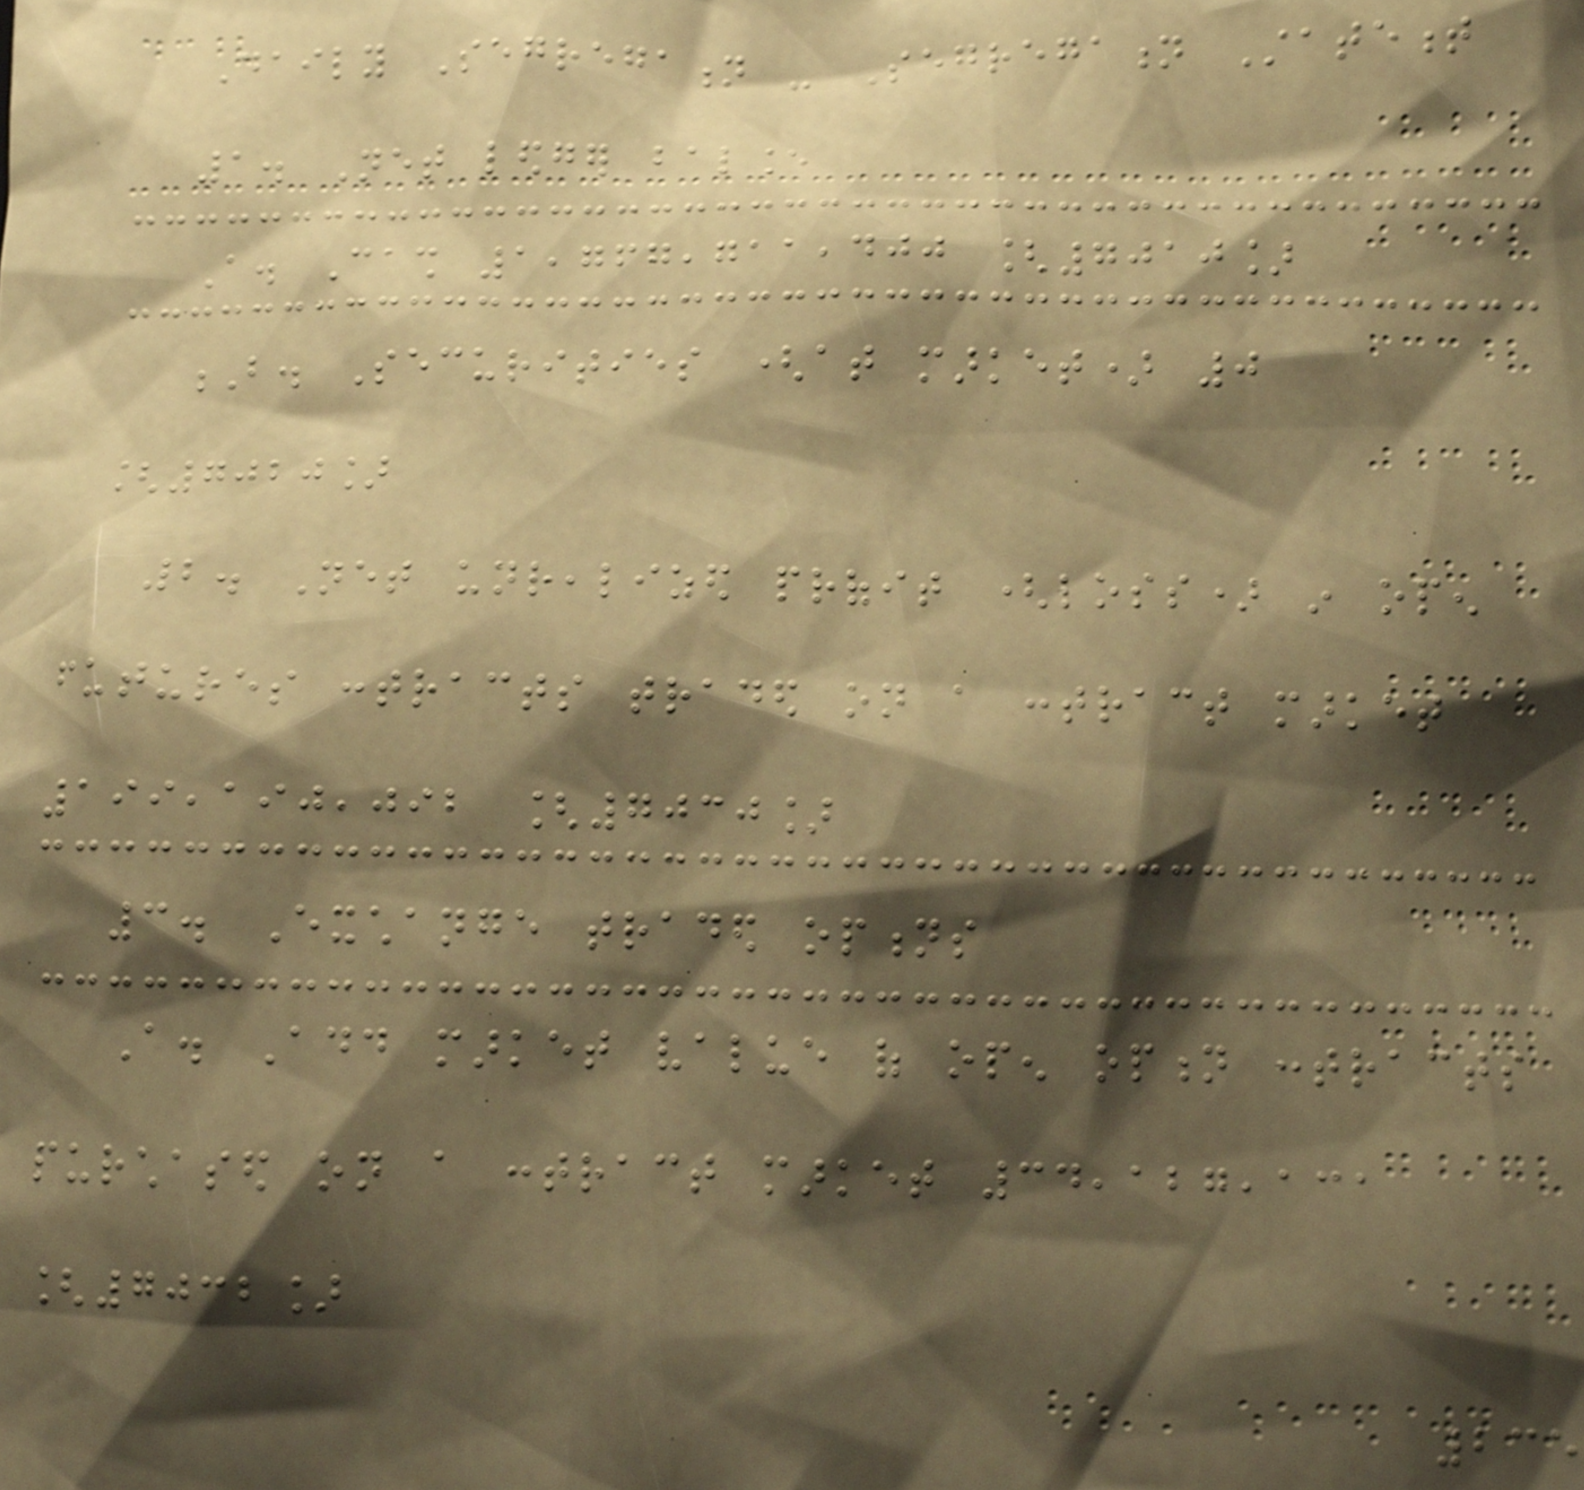Daily Segregation - Segregation Statement
1. Net ledger balance
A. Cash 1,767,711,400 [7010]
B. Securities (at market) 0
[7020]
2. Net unrealized profit (loss) in open
futures contracts traded on a contract market
199,190,092 [7030]
3. Exchange traded options
A. Add market value of open option contracts
purchased on a contract market 34,127,131
[7032]
235
